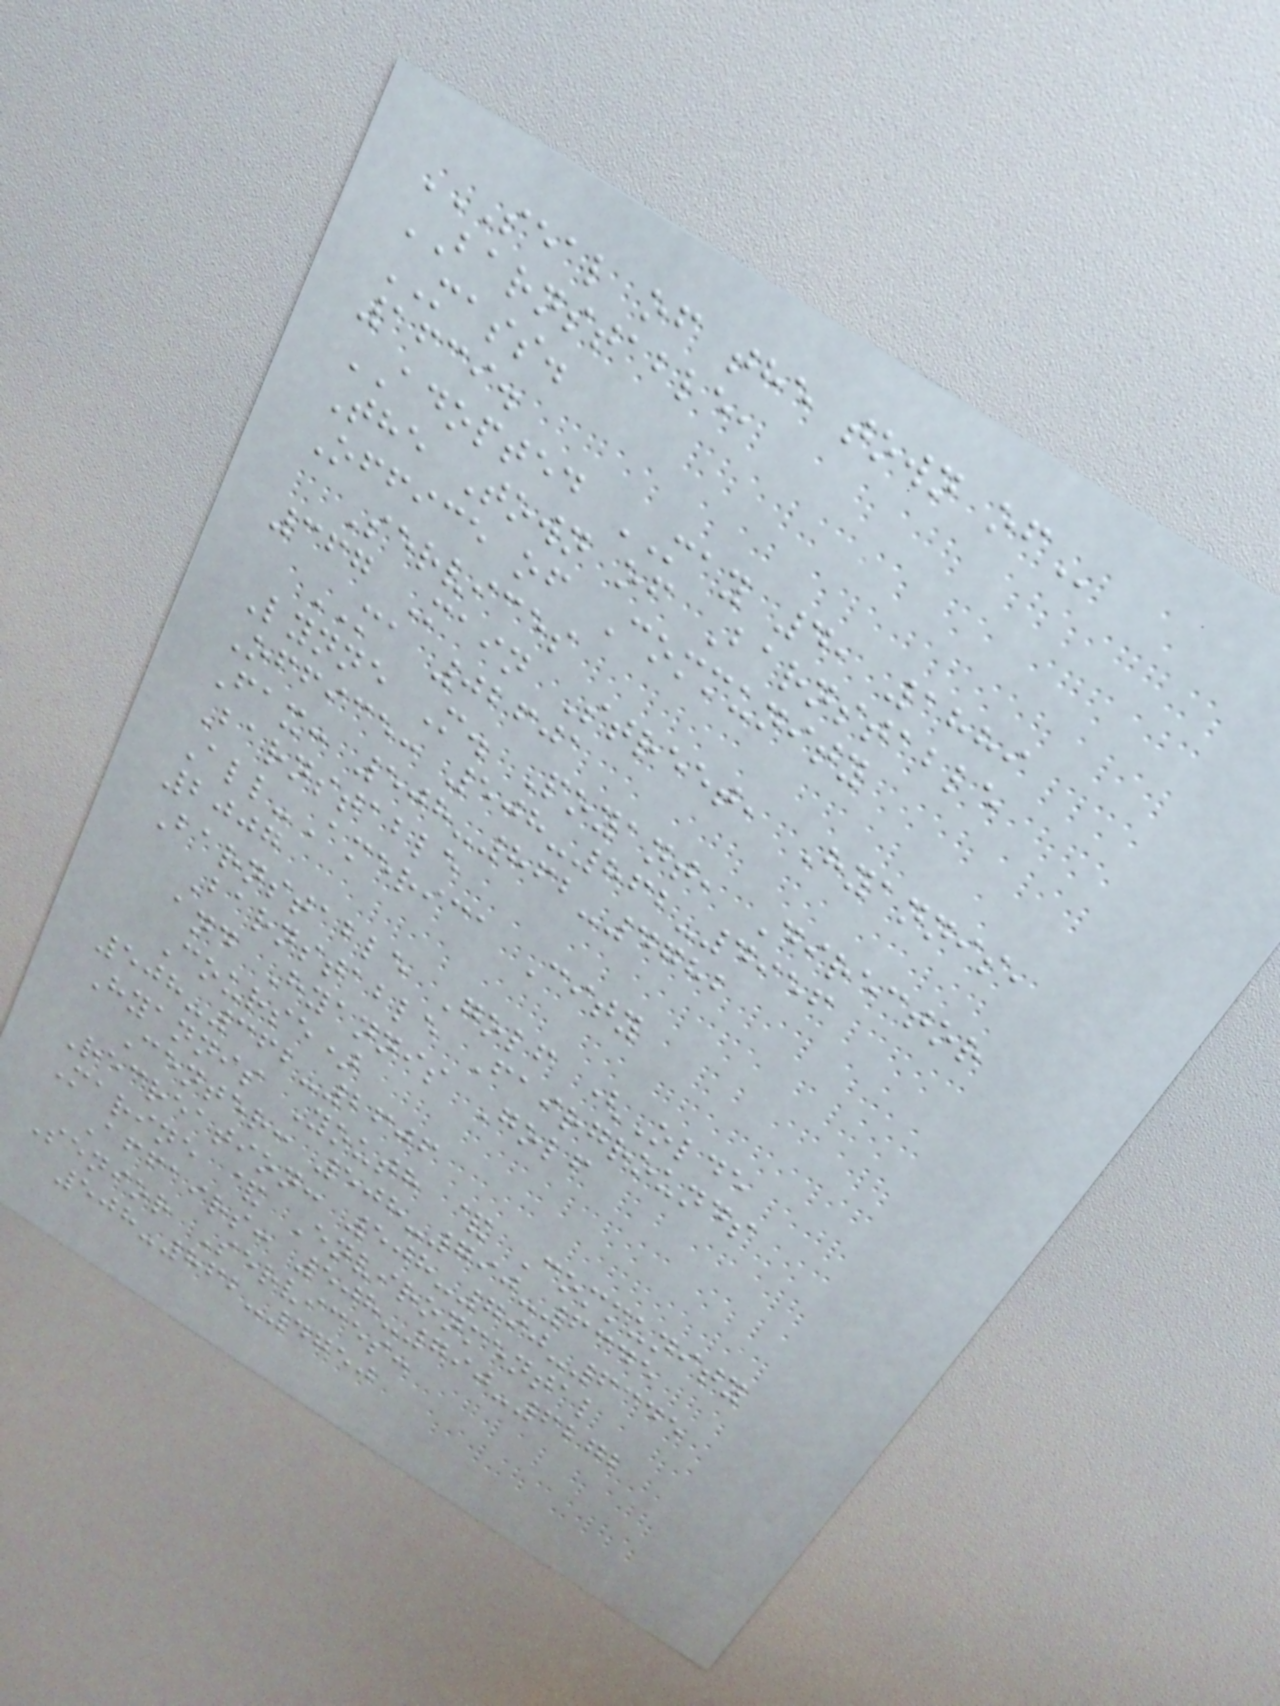SEAL OF THE TOWN OF
BARNSTABLE,
MASS.
1639.
ADOPTED MAY 4, 1889
The Town of Barnstable
Office of Community
Services
367 Main Street, Hyannis,
MA 02601
Lynne M. Poyant, Director
Office: 508-862-4956
Fax: 508-862-4782
Barnstable
All-America City
2007
Barnstable Golf (Olde
Barnstable Fairgrounds
and Hyannis Golf
Course)
508-362-2606
Hyannis Youth & Community
Center: 508-790-6345
Recreation: 508-790-6345
Marine & Environmental
Affairs: 508-790-6272
Senior Services:
508-862-4750
